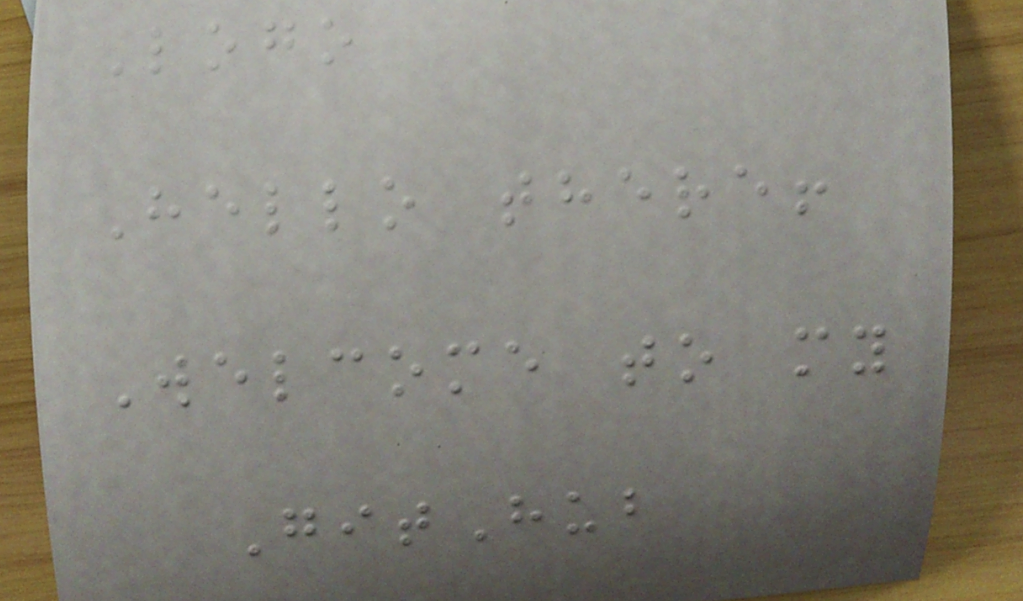Logo
Hello there!
Welcome to my
GitHub
